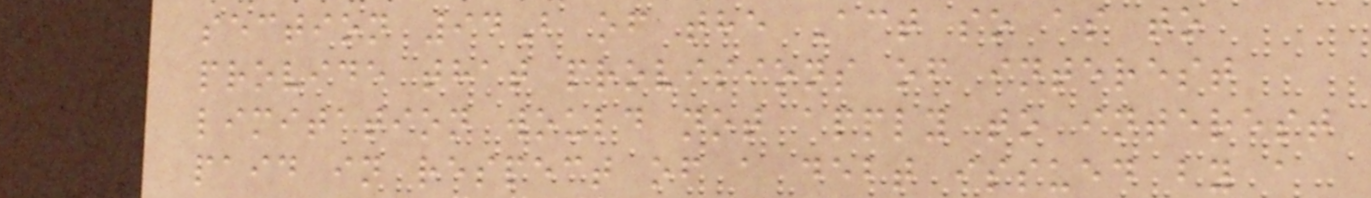section 94B of the Act so as to
provide that provisions of interest
limitation would not apply to interest
paid in respect of a debt issued by a
